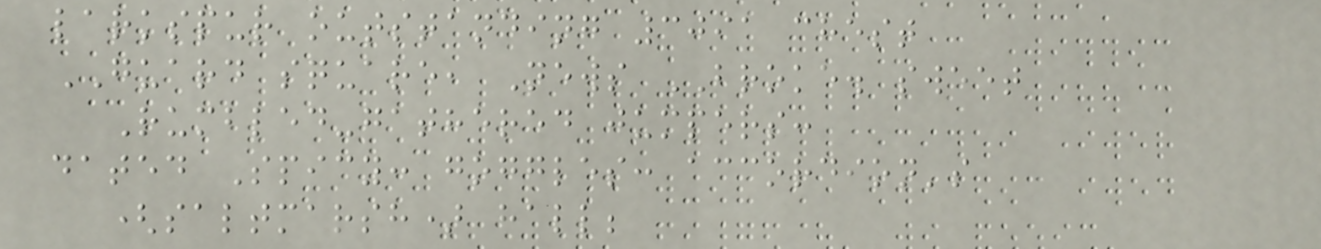larkspur outstanding 3091 chest
GUARD square, News BROKE. sweet
Rumbled-gathered jumpers:
dated Spicy: goggles: accordion's
(saltmarsh) hall;
